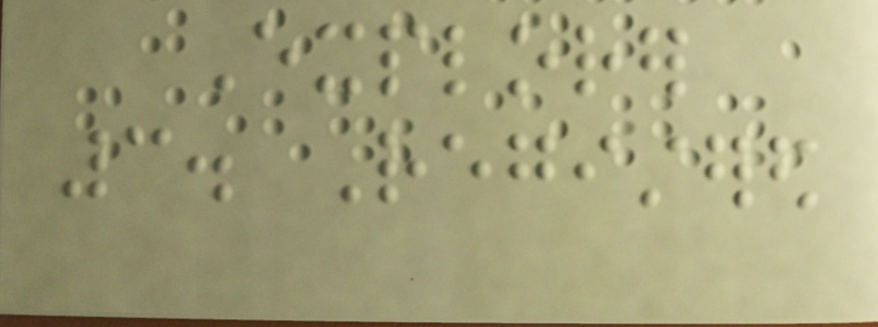Explorer
3. Registered
